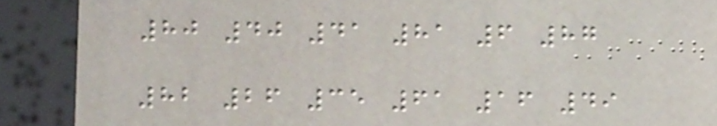80 40 41 81 6 87
82 26 35 61 16 49
